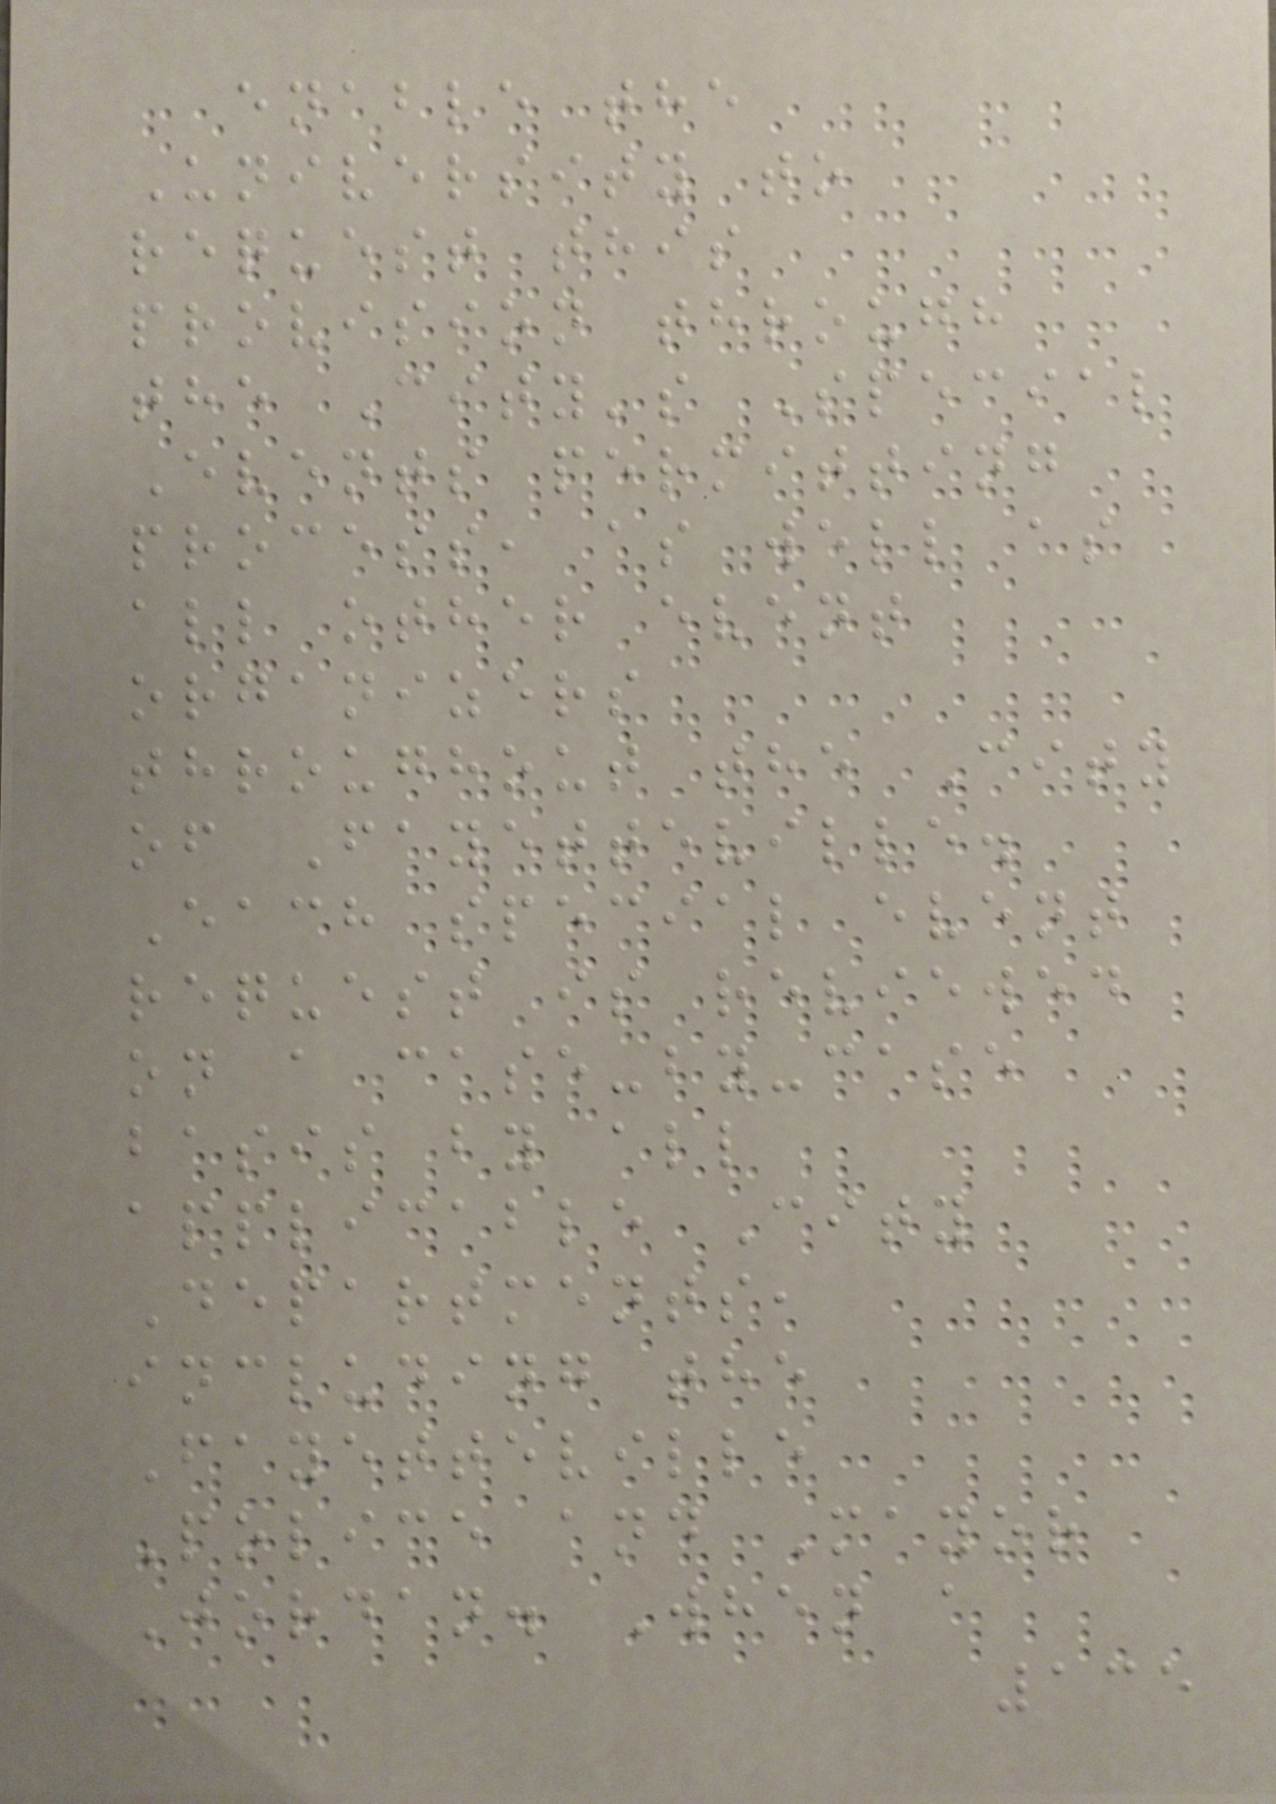enable the
University to
request this
provision through
the City's Special
Events permitting
process, as well as
all other event
organizers
throughout the City
of Fayetteville.
Each special event
request is reviewed
on a case-by-case
basis by all
applicable City
Departments,
including the
Fayetteville
Police and Mayor
Jordan. When a
135
